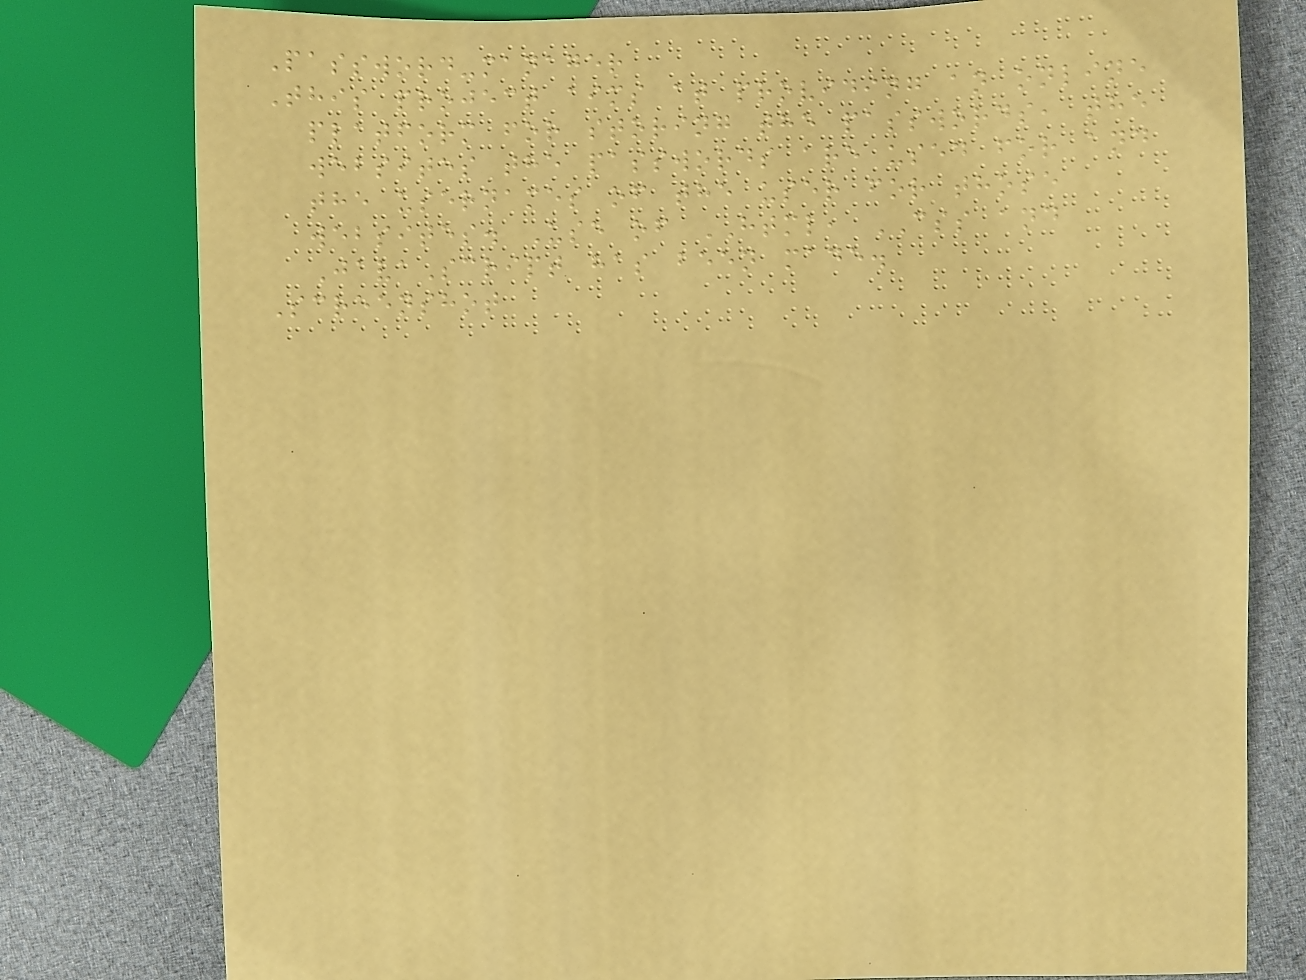Password-manager
This project aims at providing an online
platform for storing the passwords, the
websites the passwords are used for and
the usernames of the user for those
websites. Use of HTML, CSS and
JavaScript has been made.
Screenshot
